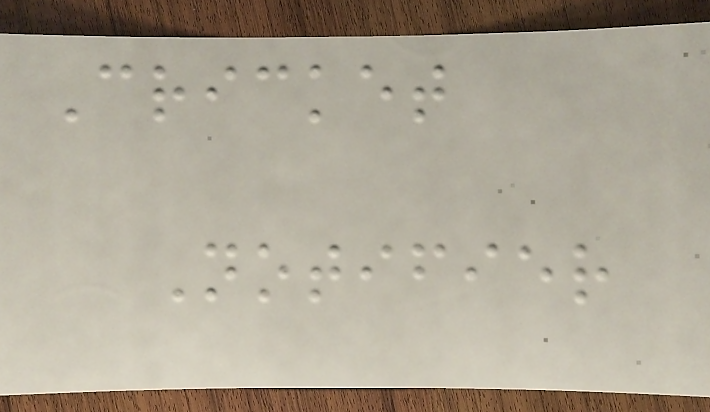Cricket
Notifier
